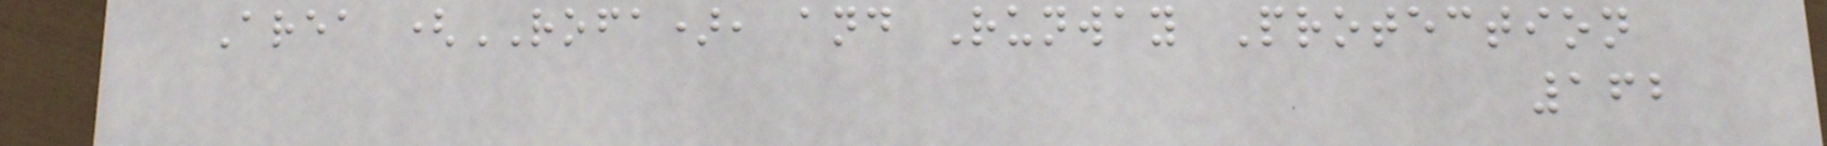Area (ROFA), and Runway Protection
162
